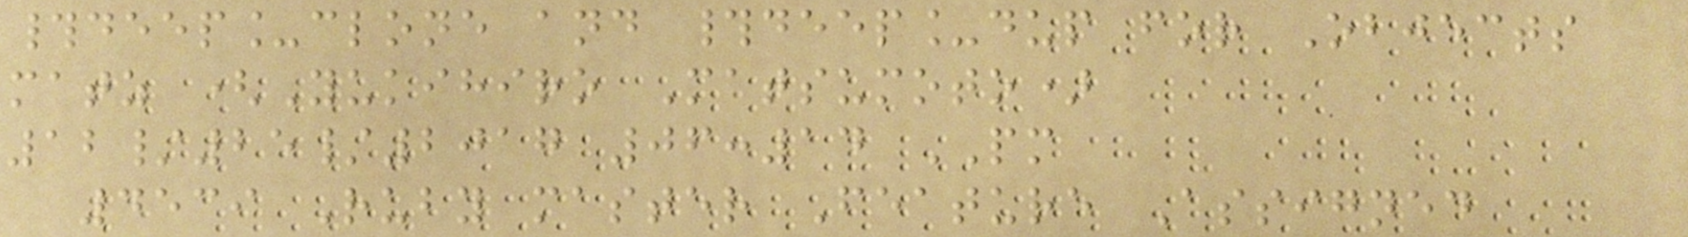#deep_clone and #deep_dup for Objects
matz (Yukihiro Matsumoto)
12/25/2017 06:14 PM
4539 Ruby master Feature Assigned
